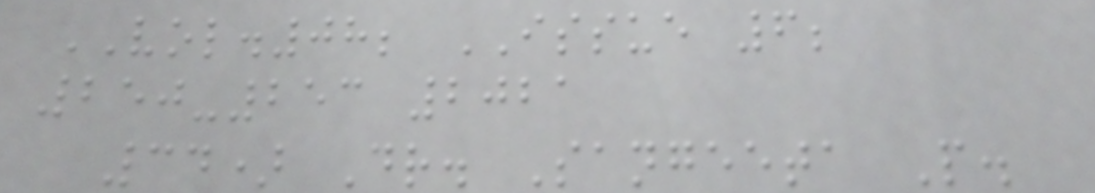VOL.08; ISSUE 6;
250-253 2021
34) Dr. Sangeeta P.
